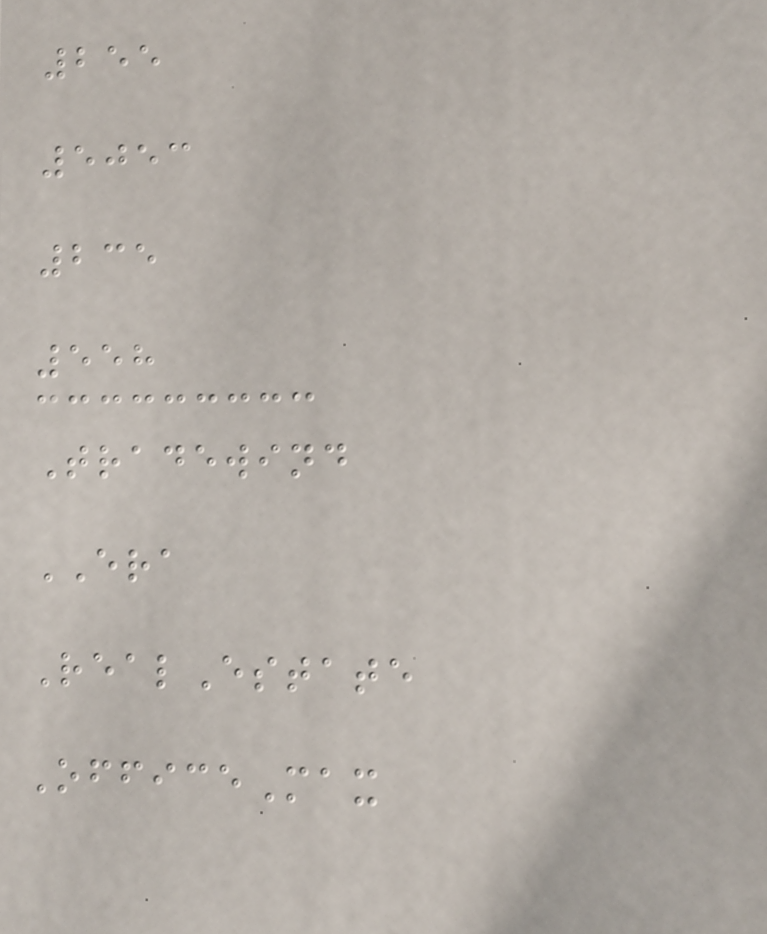255
5053
235
558
Tradewind
ERA
RealEstate
OfficeMax
